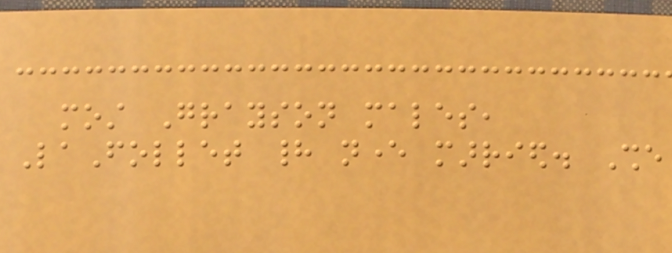most Grayson males,
LaFollet had never married. She
